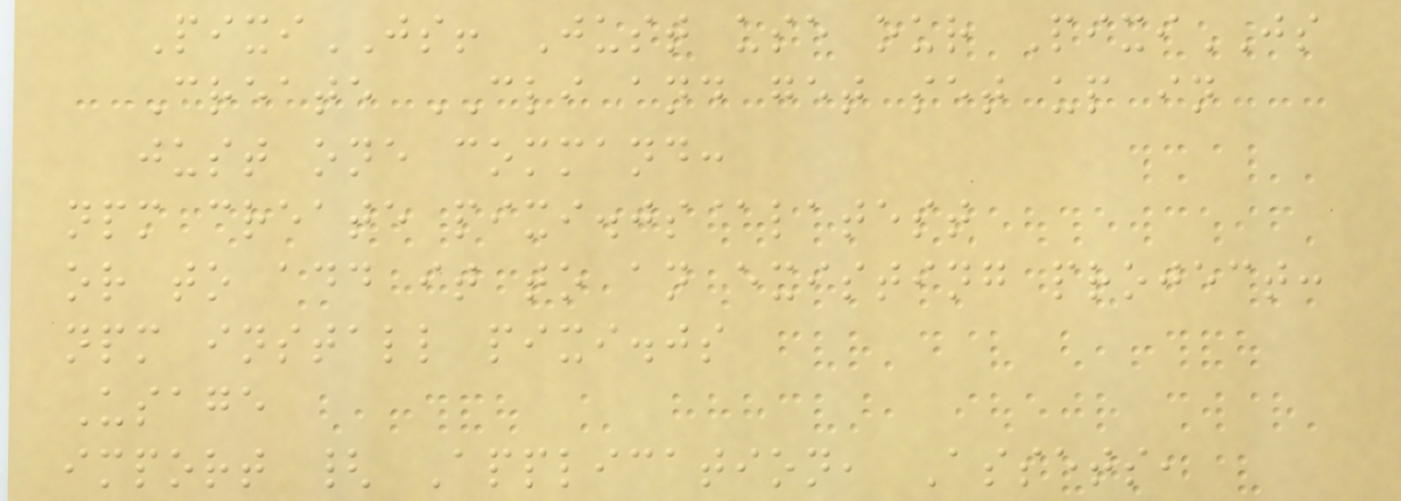PixiJS! Just use our PixiJS
Create CLI and get set up in
just one command:
npm create pixi.js@latest
or to add it to an existing project:
npm install pixi.js
Usage
import { Application, Assets,
